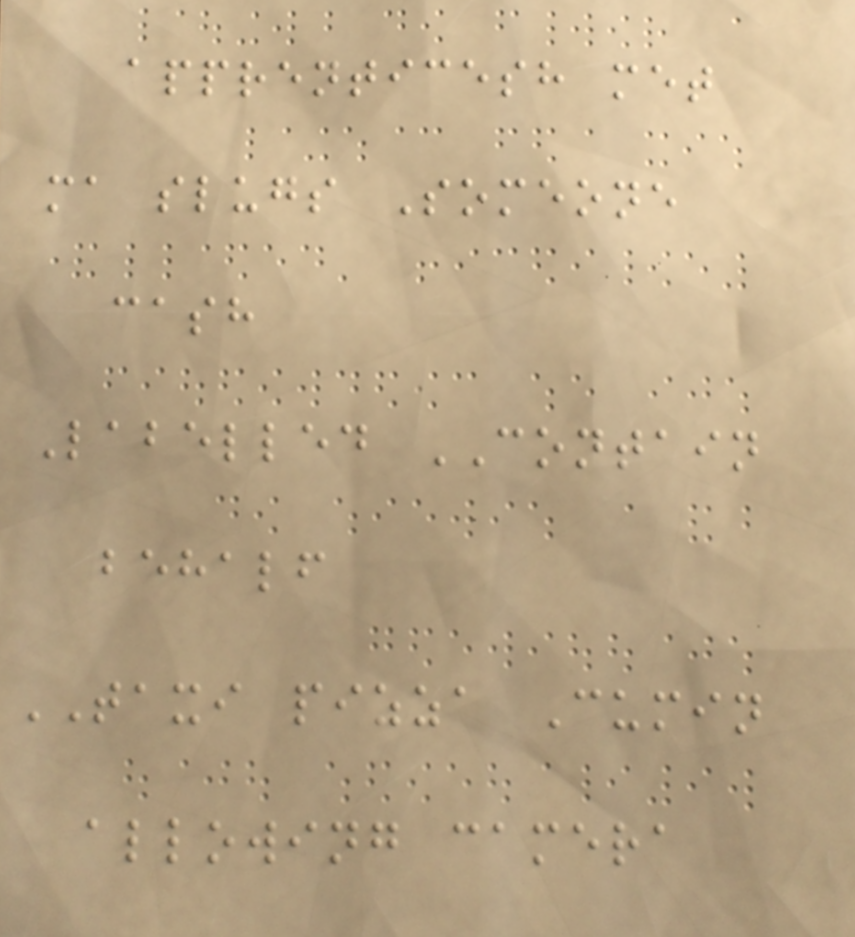apprenticesh met
ma slugs Someone
cash
Labelled CONTAIN
behalf
TAXI pizza Cumin
allowing camera
